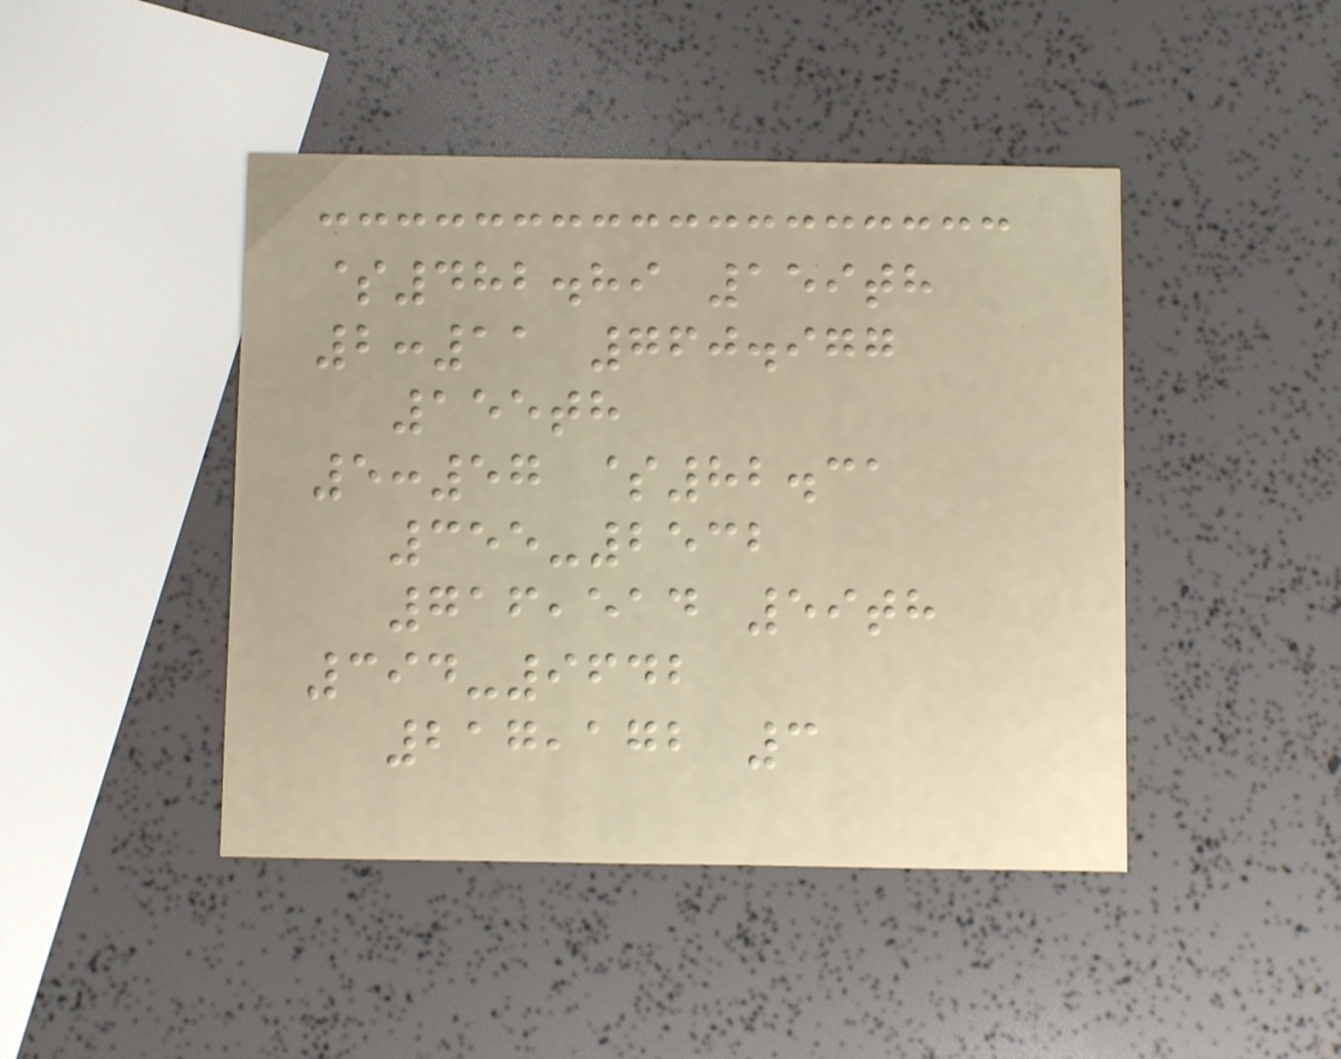$482.89 159th
2:11 760.977
155th
5:57 $82.31
355-2532
716,514 59th
394-9642
217,172 3
